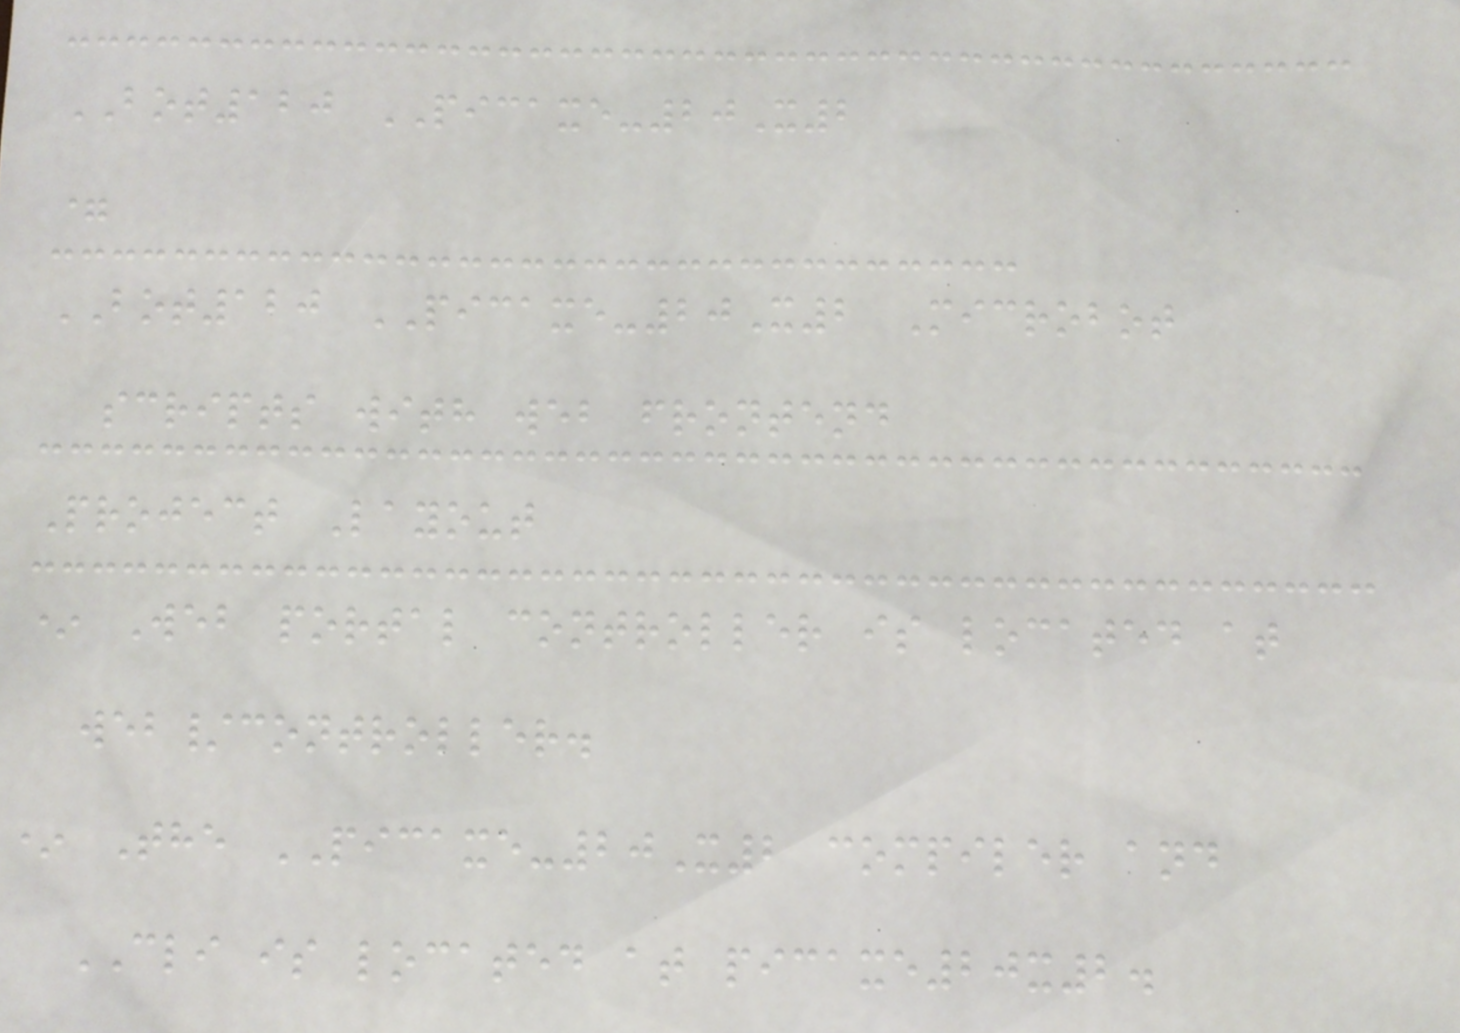BOT120 PICAXE-20X2
=
BOT120 PICAXE-20X2 Microbot
scripts with web frontend
Project Layout
* Web portal controller is located at
web/controller.
* The PICAXE-20X2 compiler and
CLI is located at picaxe20x2.
